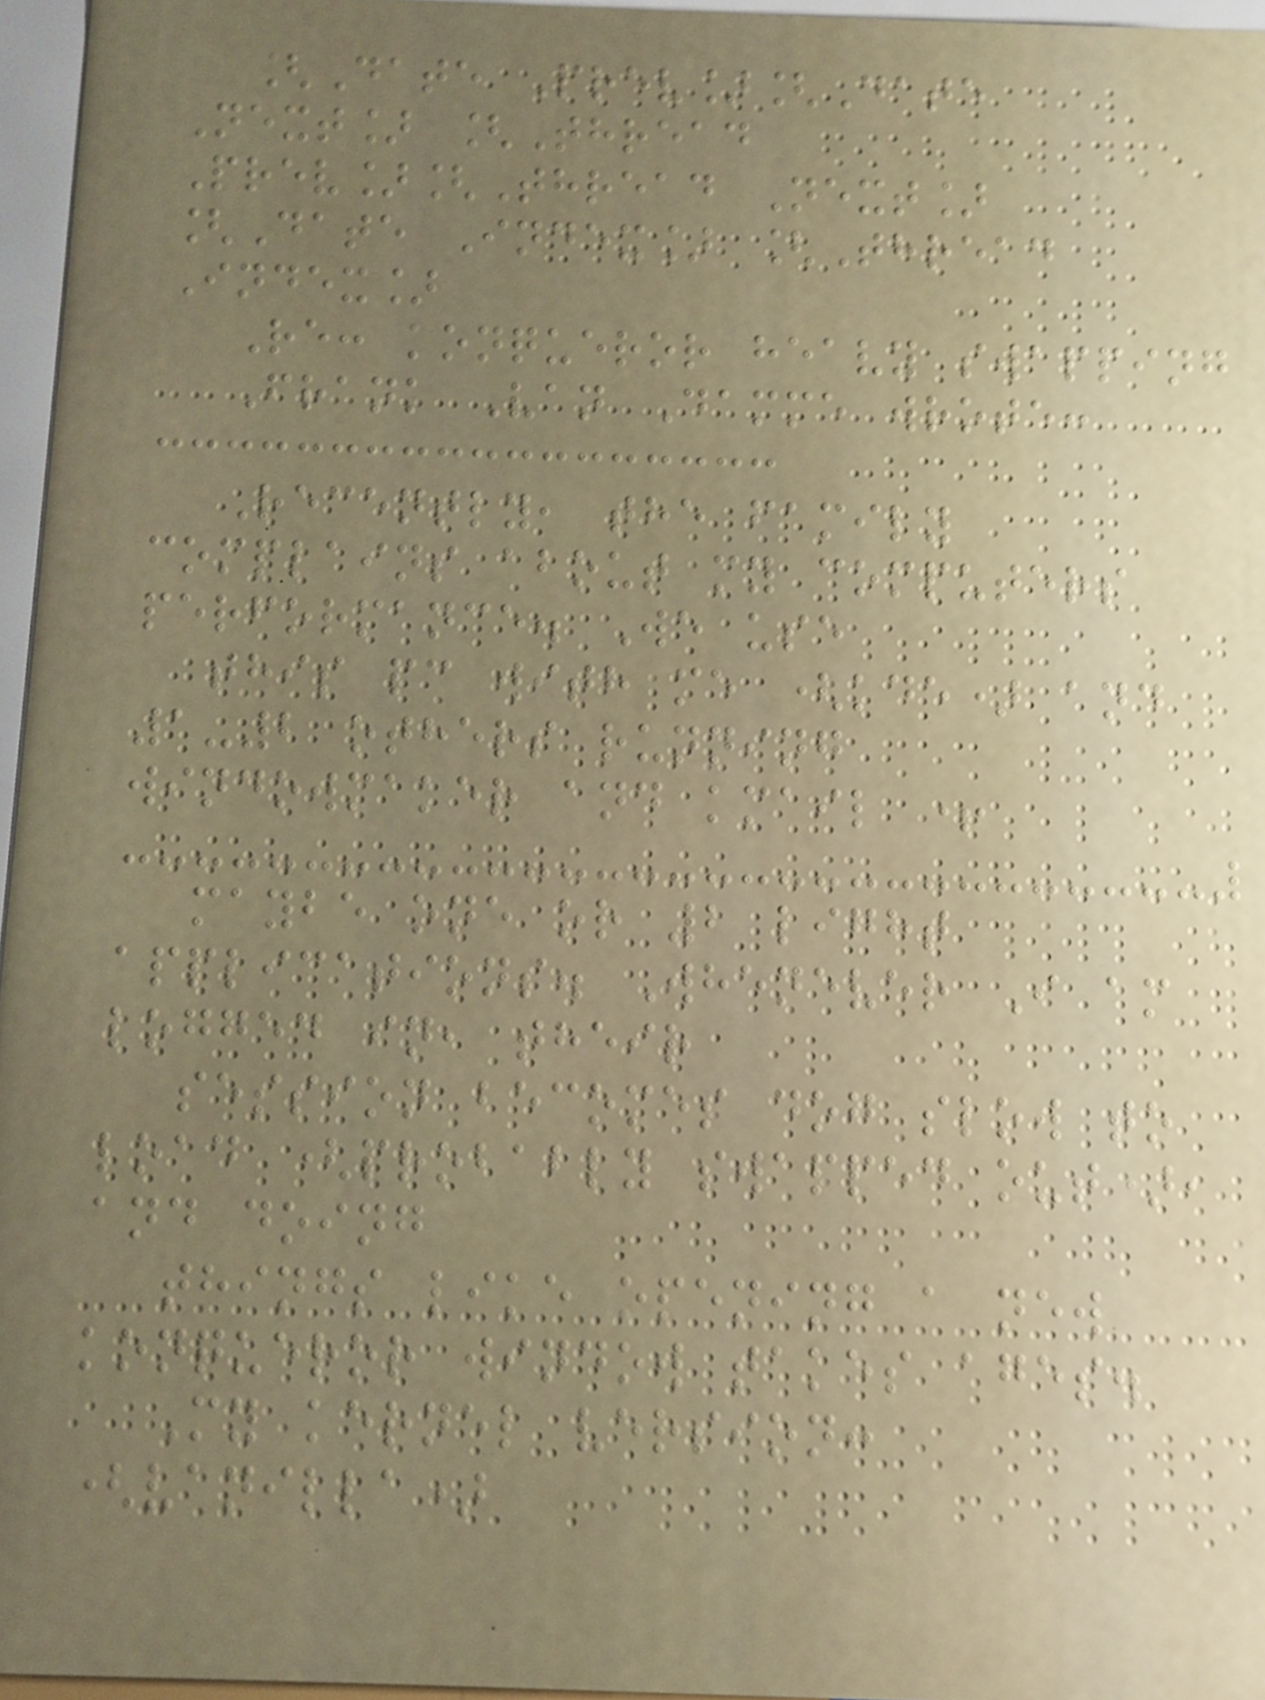[Date Prev][Date
Next] [Thread
Prev][Thread Next]
[Date Index] [Thread
Index]
Re: konqueror heavy swapping
Frank Van Damme wrote:
Recently, the family
complains about my computers
performance. We use
this pc with me (kde) and
1-2 others running
windowmaker and kmail +
maybe one or 2 light
applications. Whenever I am
logged in, their
session becomes dog slow to
load (probably swapped out),
and doing
things like opening a new
konqueror window takes ages.
My kernel version:
(vanilla)
